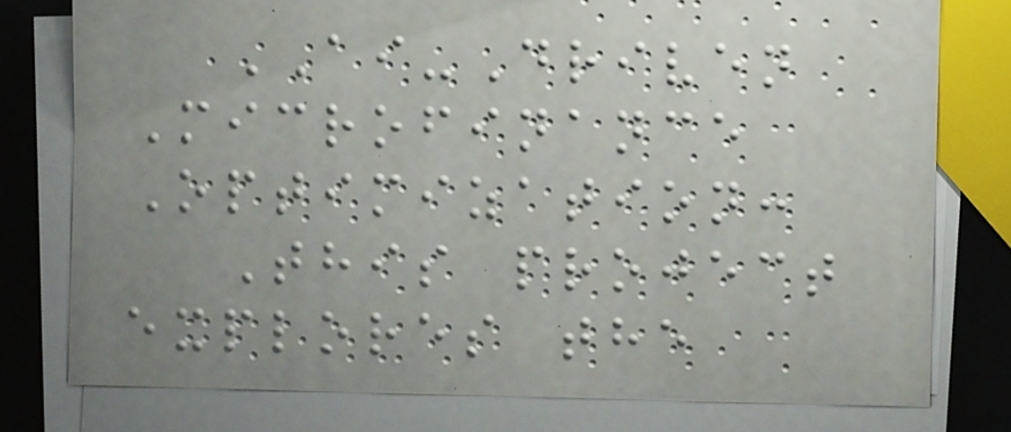AI-Driven
Microfinance
Optimization:
This project
explores the
